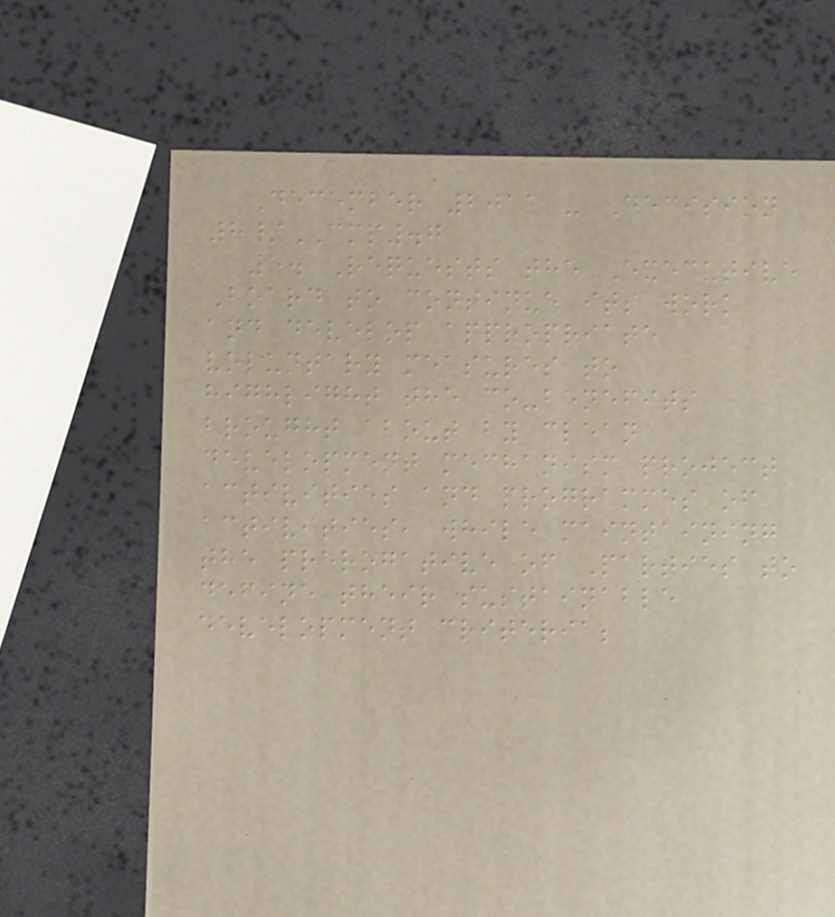December 2011 - Decision
8/CMP.7
5. Requests the Executive
Board to continue its work
and develop appropriate
voluntary measures to
highlight the co-benefits
brought about by clean
development mechanism project
activities and programmes of
activities, while maintaining
the prerogative of Parties to
define their sustainable
development criteria;
